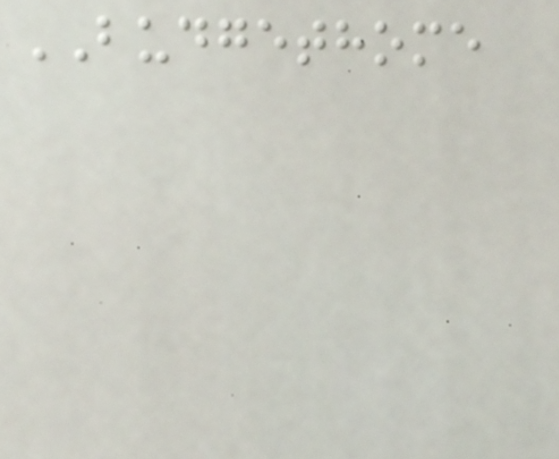BUDGETHOME
